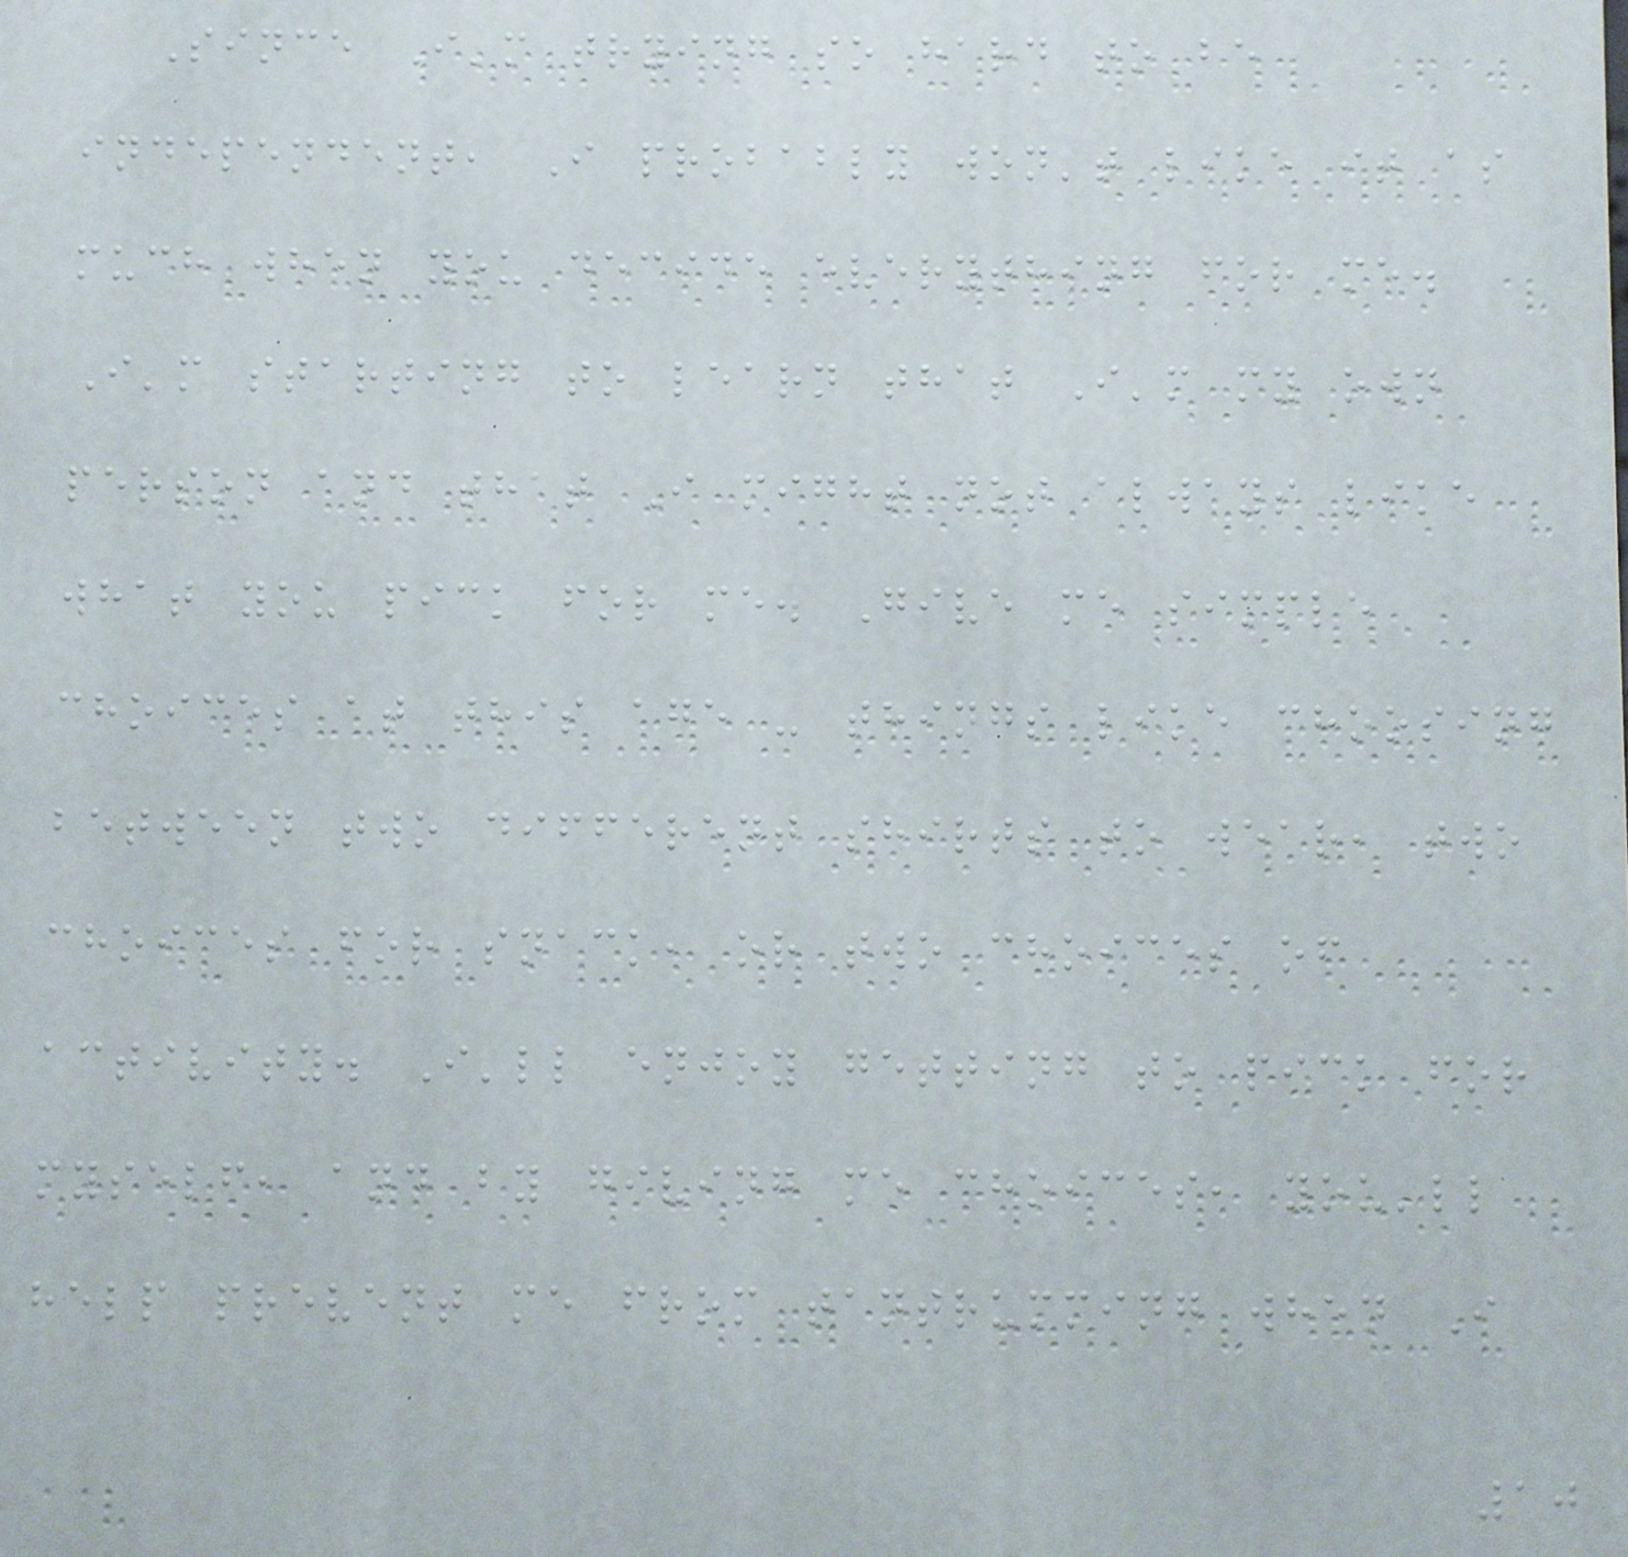Since I'm trying so hard to be
independent, I probably won't like it as
much when you decide everything for me.
I'm starting to learn that I'm my own
person and that I might not always like
what you pick for me. Give me simple
choices at this age - things like choosing
between two different shirts to wear, two
choices for snack, or two choices of
activity. I'll enjoy getting to pick for
myself, and by giving me choices, you'll
help prevent me from tantrumming when I
10
